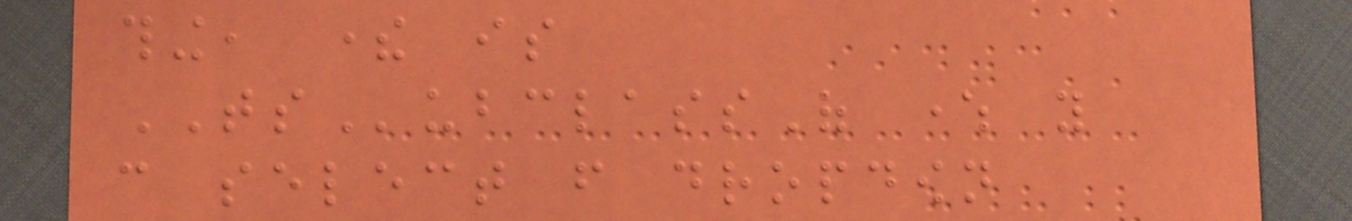thing, there is
TSubclassOf where you
can select from dropdown
